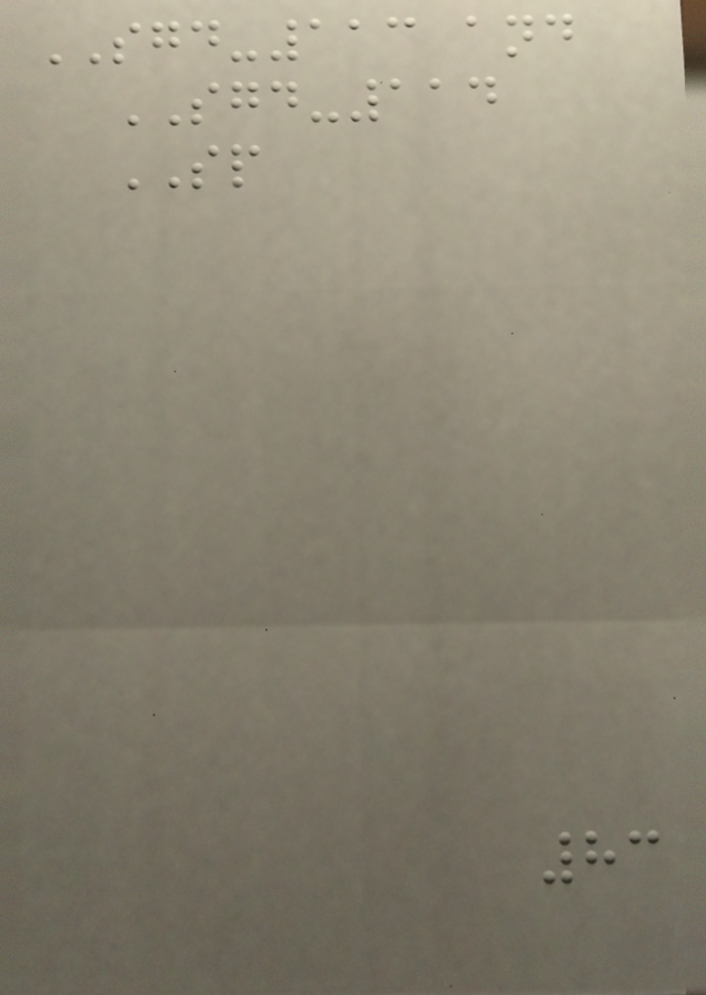SGD-113 and
SGD-114
SP
83
